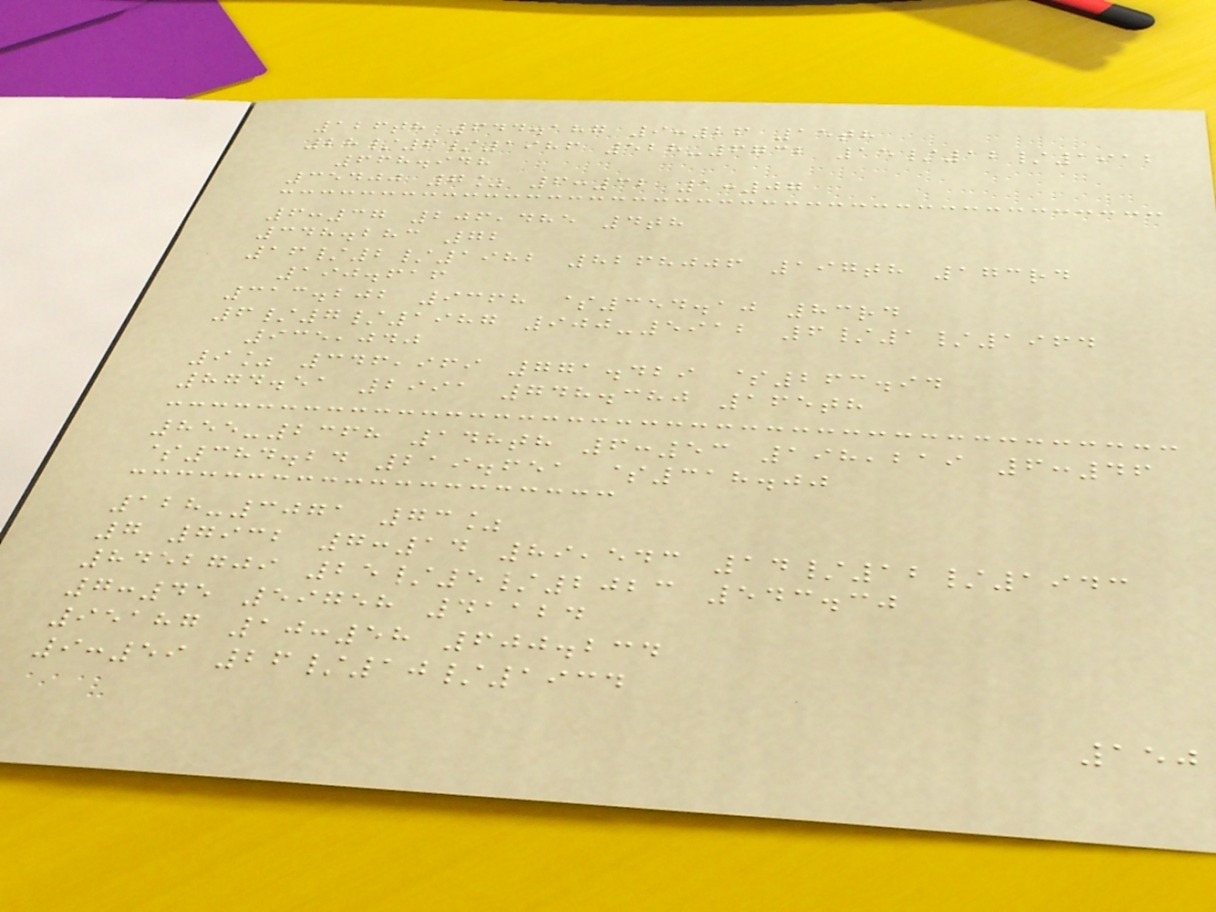126th 644.187 9:26 15th
28/6/1986 528-6732 15/12/1912
668.948
35400 7% 6:32 1:07
6:37 206,485 4th
348.283 72
16/2/1982 8268006 197th 173rd
190.616
313.202 9368 $354.10 83rd
6/7/1987 900-5912 6/1/1964
935,040
9% 346,969 771.429 $263.94
874.51 2991 748.380 165th
855-2368 148th 6:53 198,219 6:46
$384.24 219.651 $318.00
128-3071 73%
7 7932 7:14 89,543 14/12/1943
8452709 25/5/2023 543.30
7:45 59758 41124
95187 10:58 600.234
9:59 26/10/1934
150
